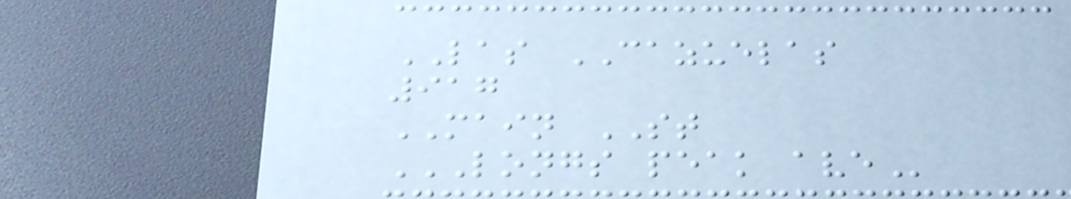LAS CAZUELAS
917
MAIN ST
LONGS PEAK AVE
